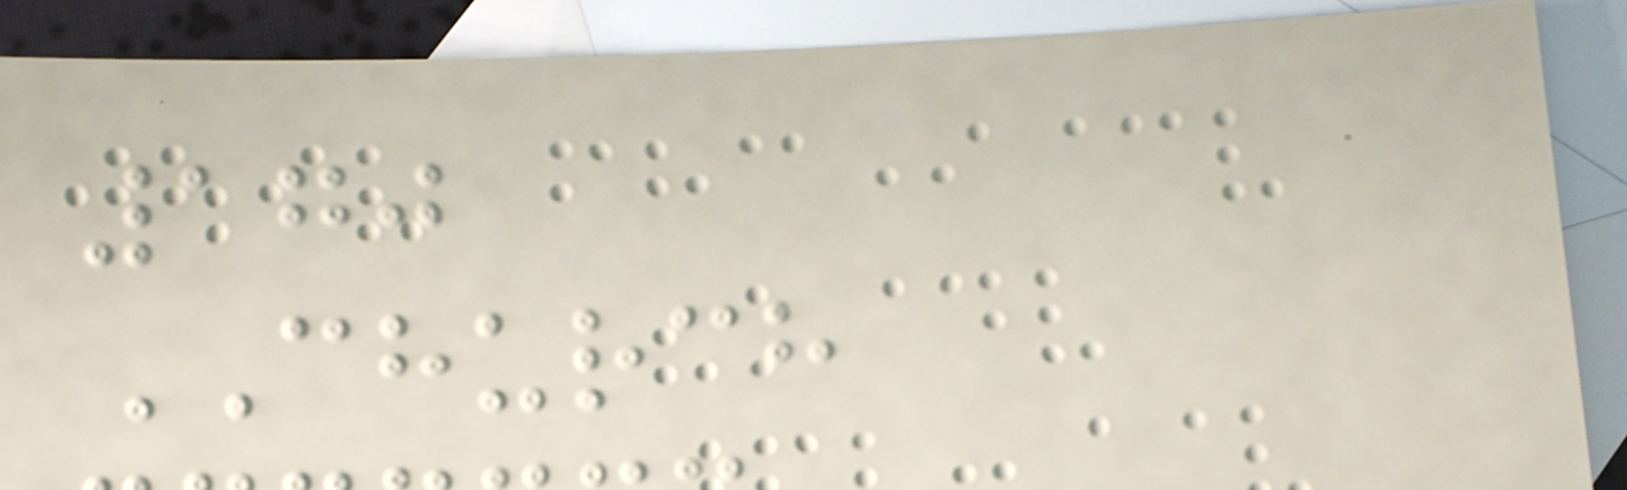170
CHURCH
